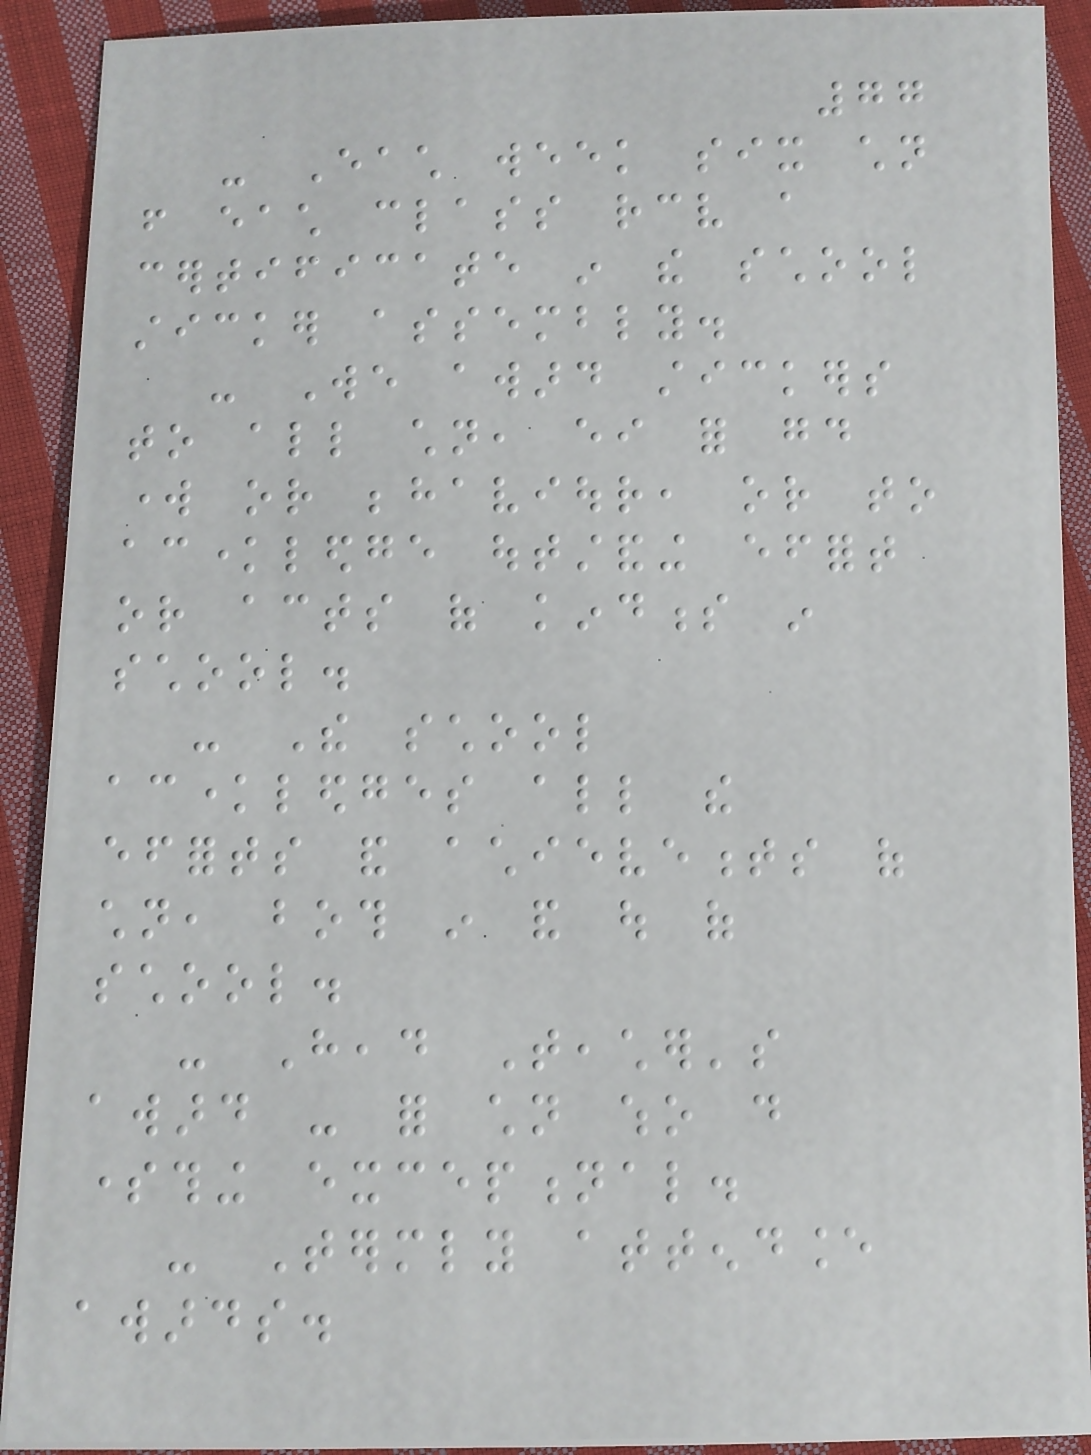77
- Each week six children
from each class receive a
certificate in the school
sticker assembly.
- We award stickers
to all children, either for good
work or behaviour, or to
acknowledge outstanding effort
or acts of kindness in
school.
- The school
acknowledges all the
efforts and achievements of
children, both in and out of
school.
- Head Teacher's
award - for children who do
something exceptional.
- Termly attendance
awards.
